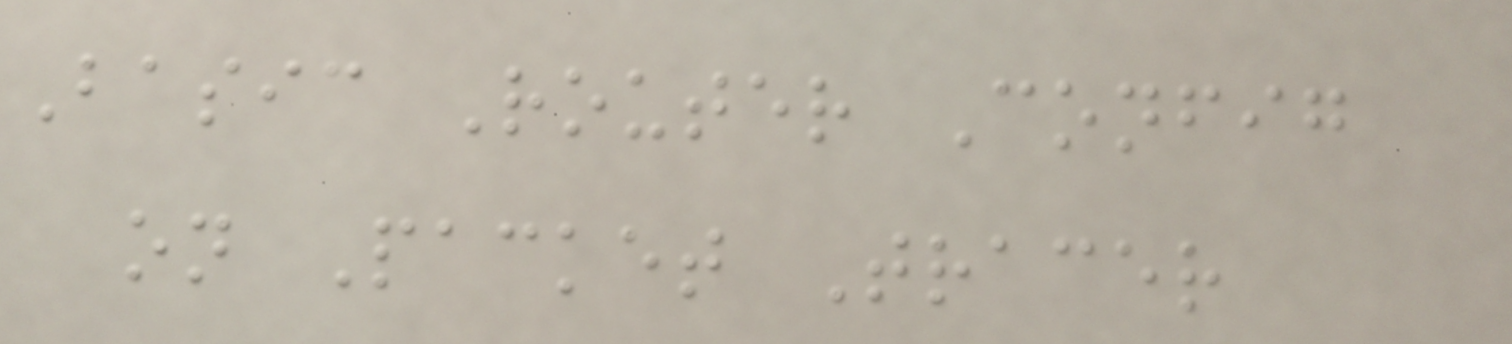Basic Router Config
on Packet Tracer
